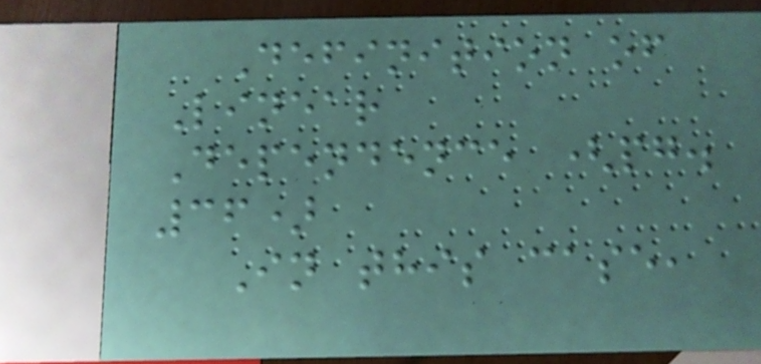Definition of
Linear
Dependence (pg.
36)
In this case,
